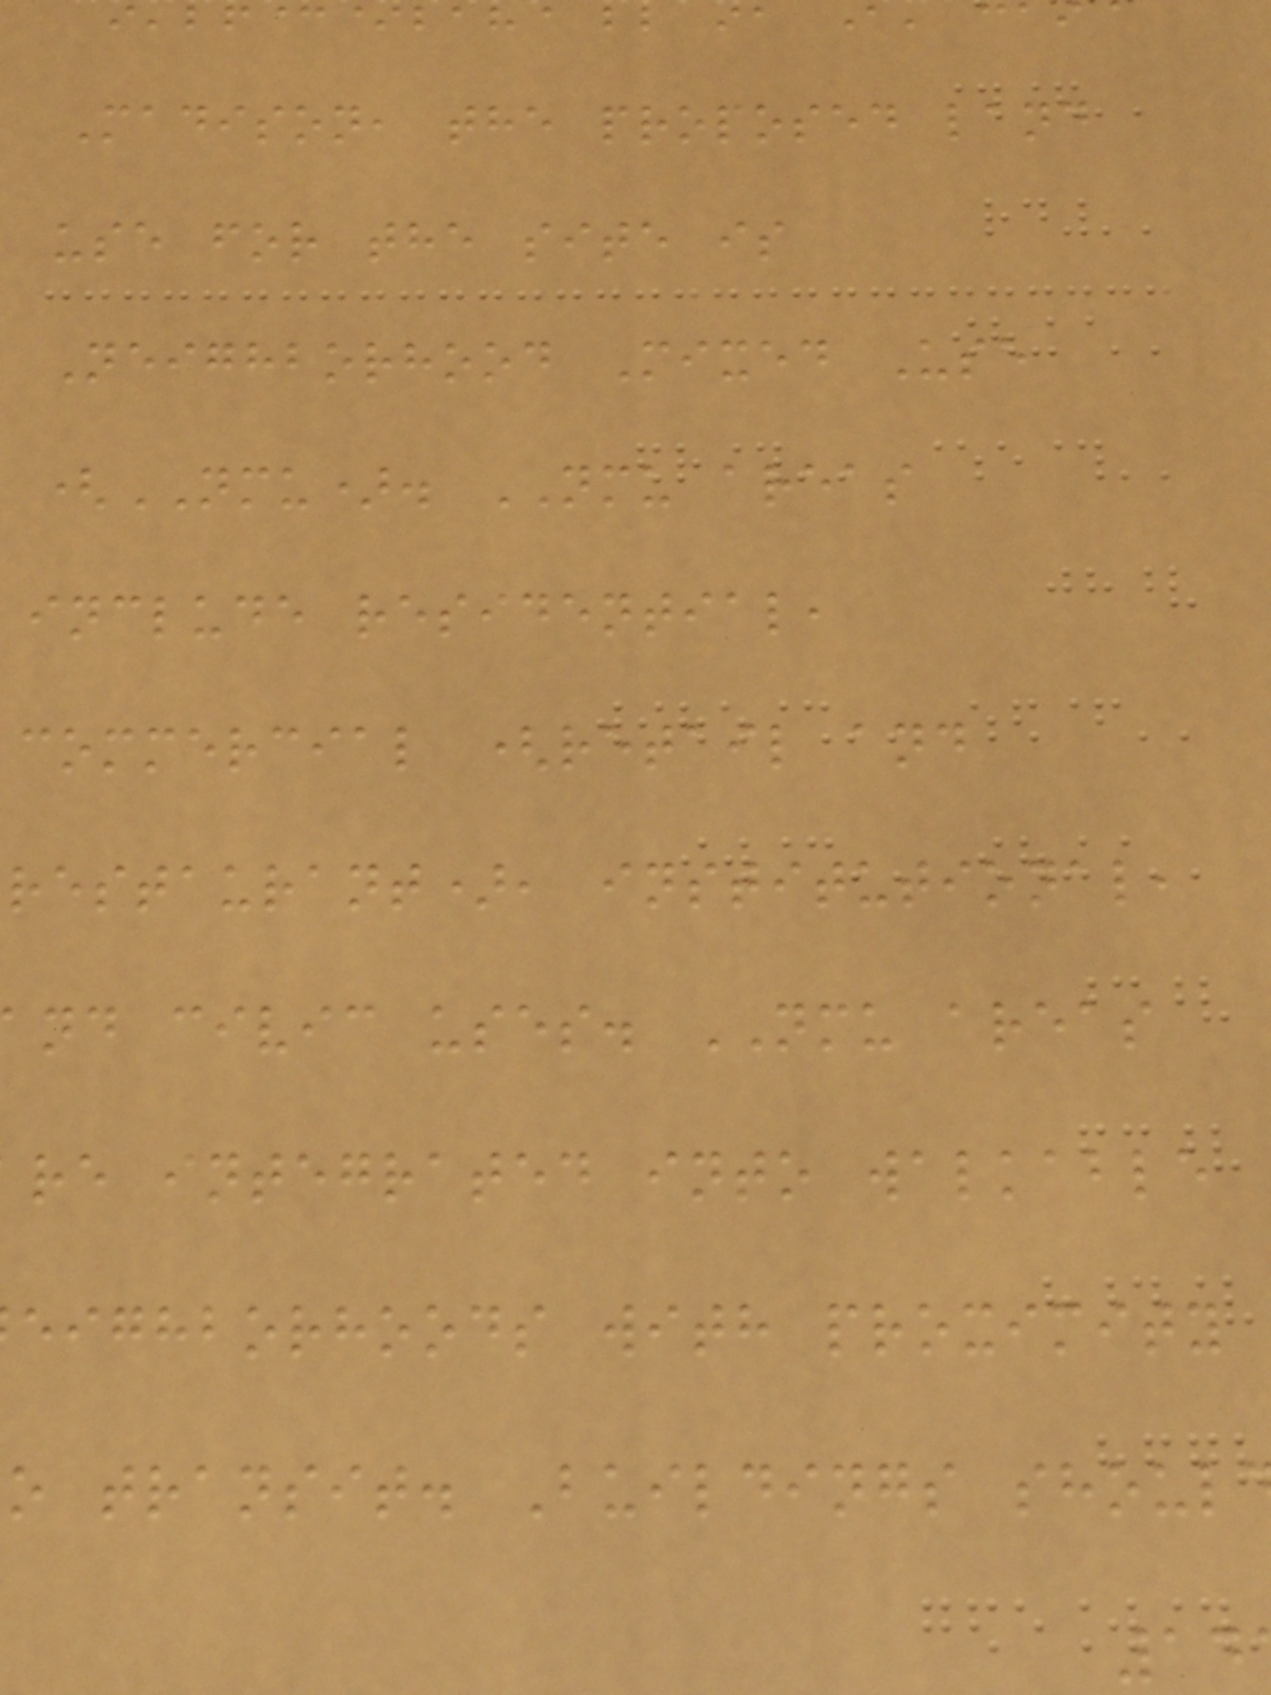Madison, the proposed land
use for the site is
Neighborhood Mixed Use
(NMU). NMU areas
include residential,
commercial (retail and
restaurant), institutional,
nd civic uses. NMU areas
re integrated into walkable
eighborhoods with proximity
o transit. Buildings shoul
